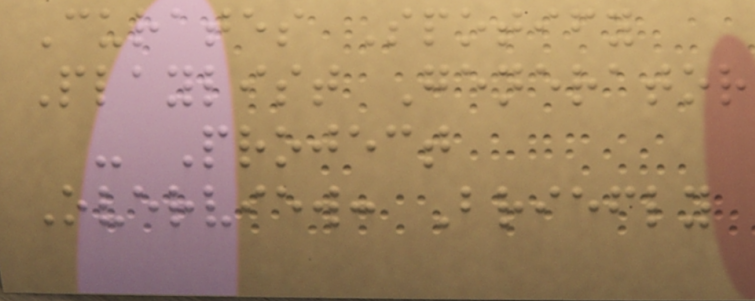Curates Spotify
Playlist Generator
- Project
Overview: Briefly
